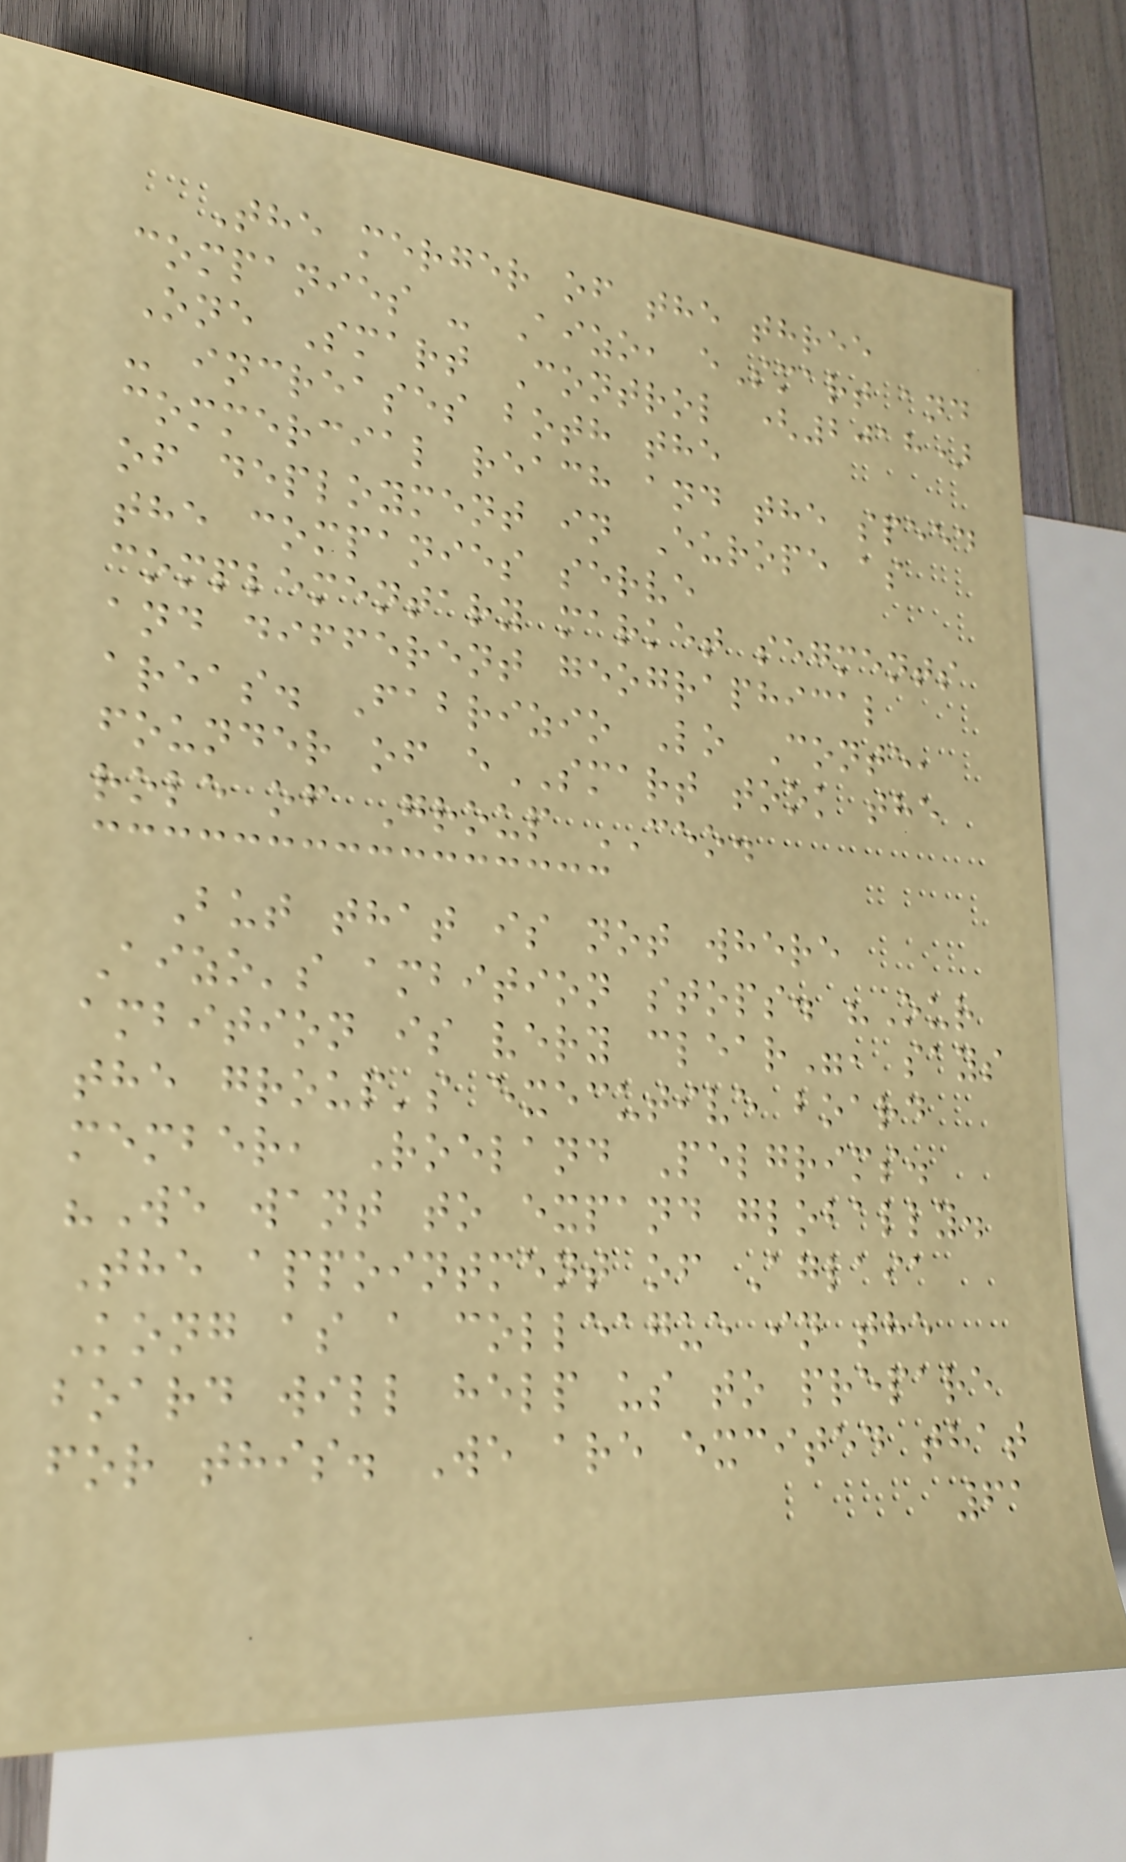The merger of the three
companies - Aizo, eSmart and
One Smart Control (2018)
- increases both the
commercial reach and the speed
of deployment in Europe as
the companies serve
complementary market segments
and different geographical
areas. Fabrizio Lo Conte,
founder of eSMART took the
role of Group CEO.
But that is not where
Aizo's ambition stops. "Our
ambition is very clear", says
the group's executive board
member, Roeland Pelgrims.
"We want to expand globally.
The appointment of Aglaia
Kong as a colleague in the
board will help us to prepare
for this. We are excited that
61
